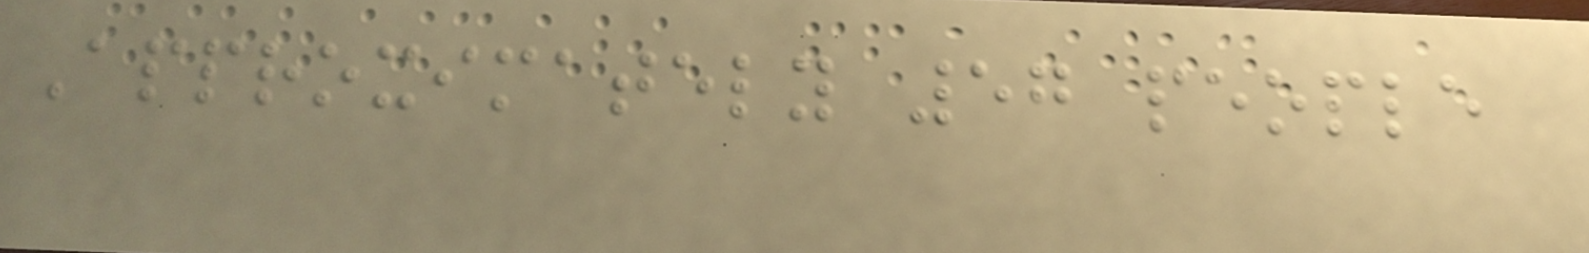Approximately 57 people
